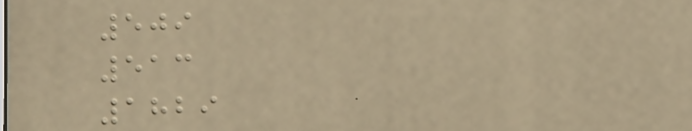509
513
1829
